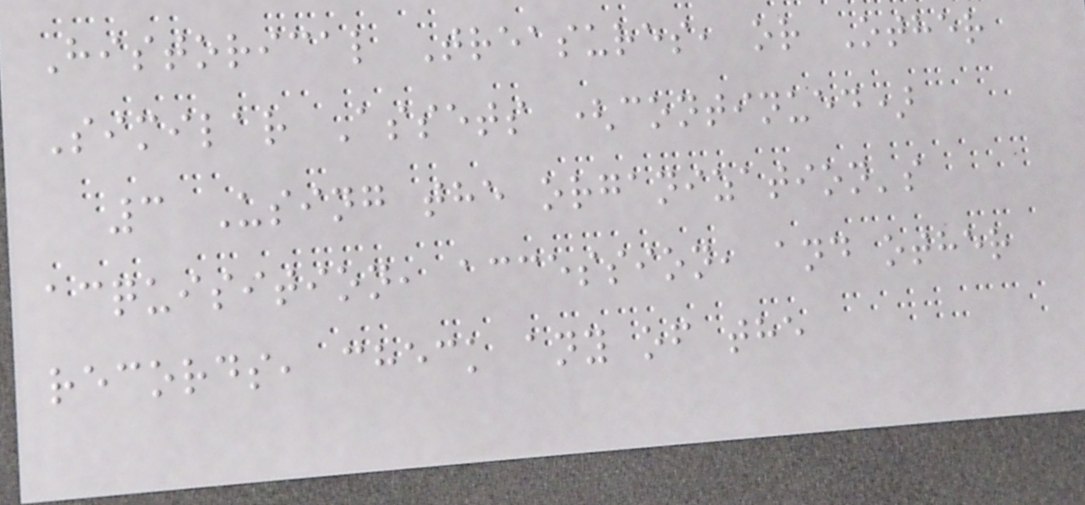Historical Treasures, or Other
Similar Assets (continued)
3 Using the organization's
acquisition, accession, and other
records, check any of the
